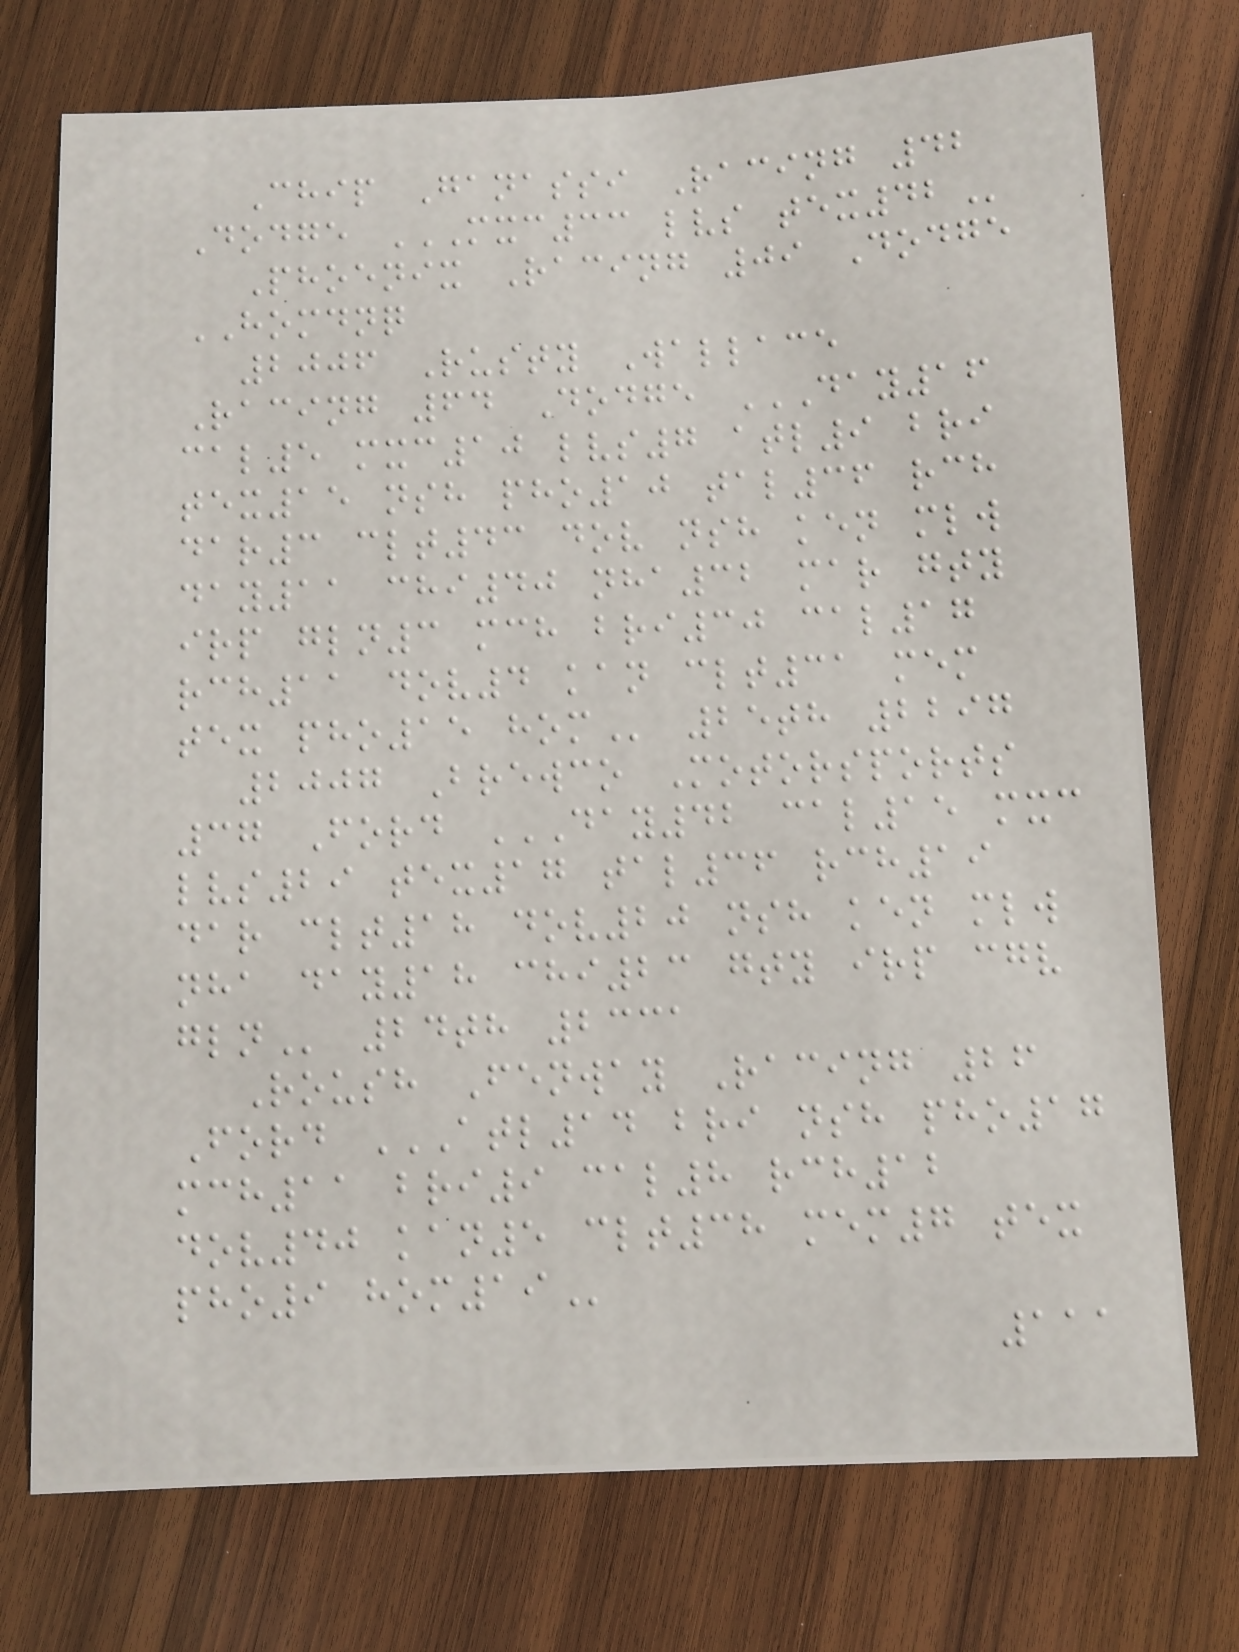Chip Ganassi Racing 42
Dodge MXC33 LVS TEX42
Phoenix Racing 09 Dodge
HOMDNQ
2006 Rusty Wallace
Racing 64 Dodge DAY16
CAL5 MXC10 LVS7 ATL9 BRI
TEX15 NSH PHO10 TAL36 RCH
DAR3 CLT43 DOV NSH KEN MLW
DAY11 CHI40 NHA32 MAR GTY
IRP GLN3 MCH BRI30 CAL17
RCH11 DOV4 KAN CLT31 MEM
TEX PHO15 HOM 25th 2297
2007 Brewco Motorsports
37 Ford DAY42 CAL15 MXC
LVS29 TEX17 TAL36 RCH19
DAR CLT18 DOV20 NSH KEN MLW
NHA DAY18 CHI23 GTY IRP CGV
GLN 24th 2331
Roush Fenway Racing 26
Ford ATL14 BRI NSH PHO17
MCH11 BRI9 CAL8 RCH12
DOV40 KAN5 CLT38 MEM7 TEX
PHO9 HOM19
111
